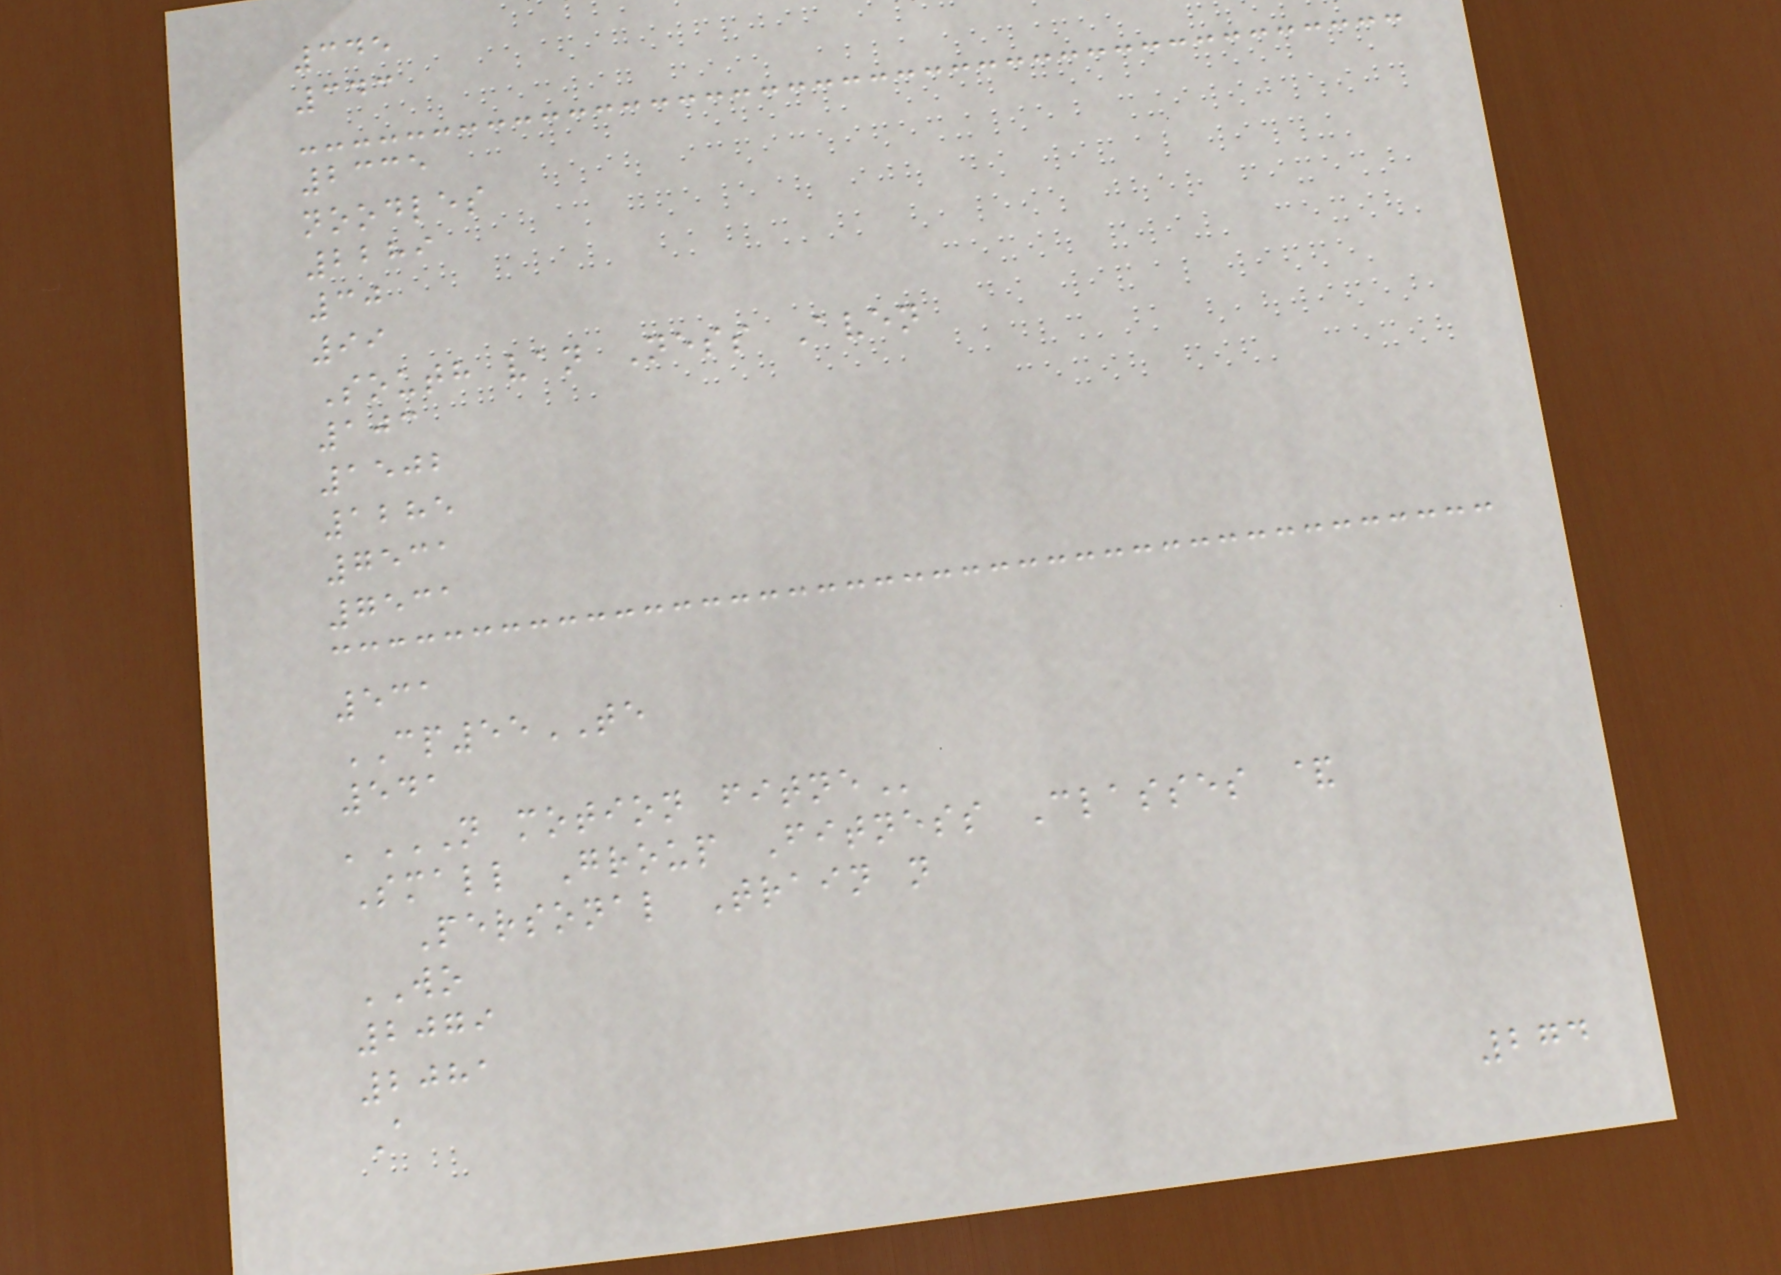345
343
2335
noodles
2289
30
99
South van Ness Aven
103
1502
1285
7531
7531
531
CP55TE
541
'N MOTION FITNE
Small Group Fitness Classes &
Personal Train n
WO
2079
2081
A
274
